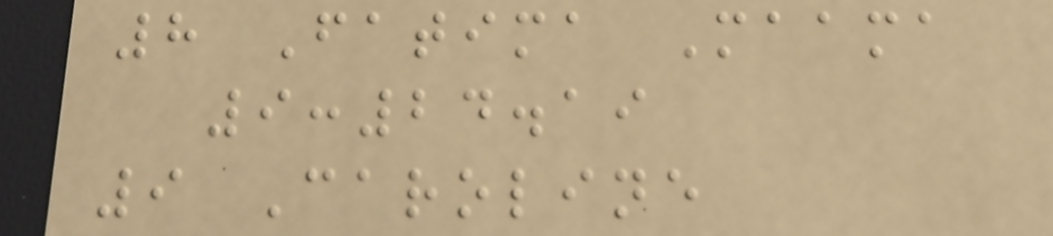8 Fatima Maama
9:24.19
9 Caroline
